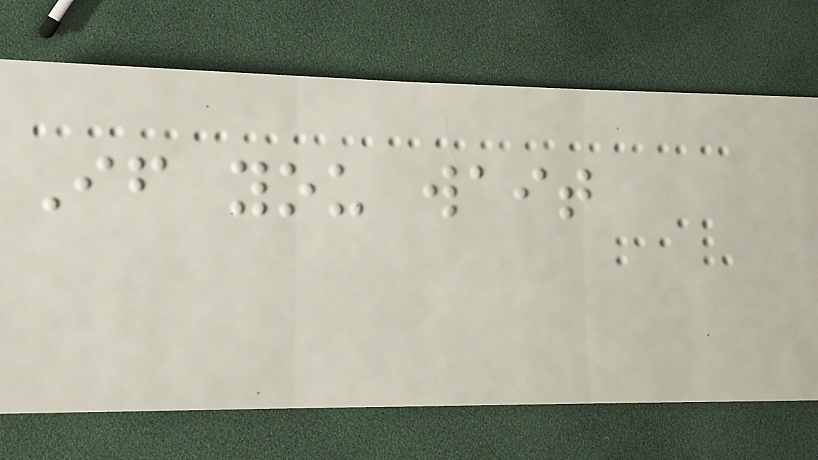If you wait
